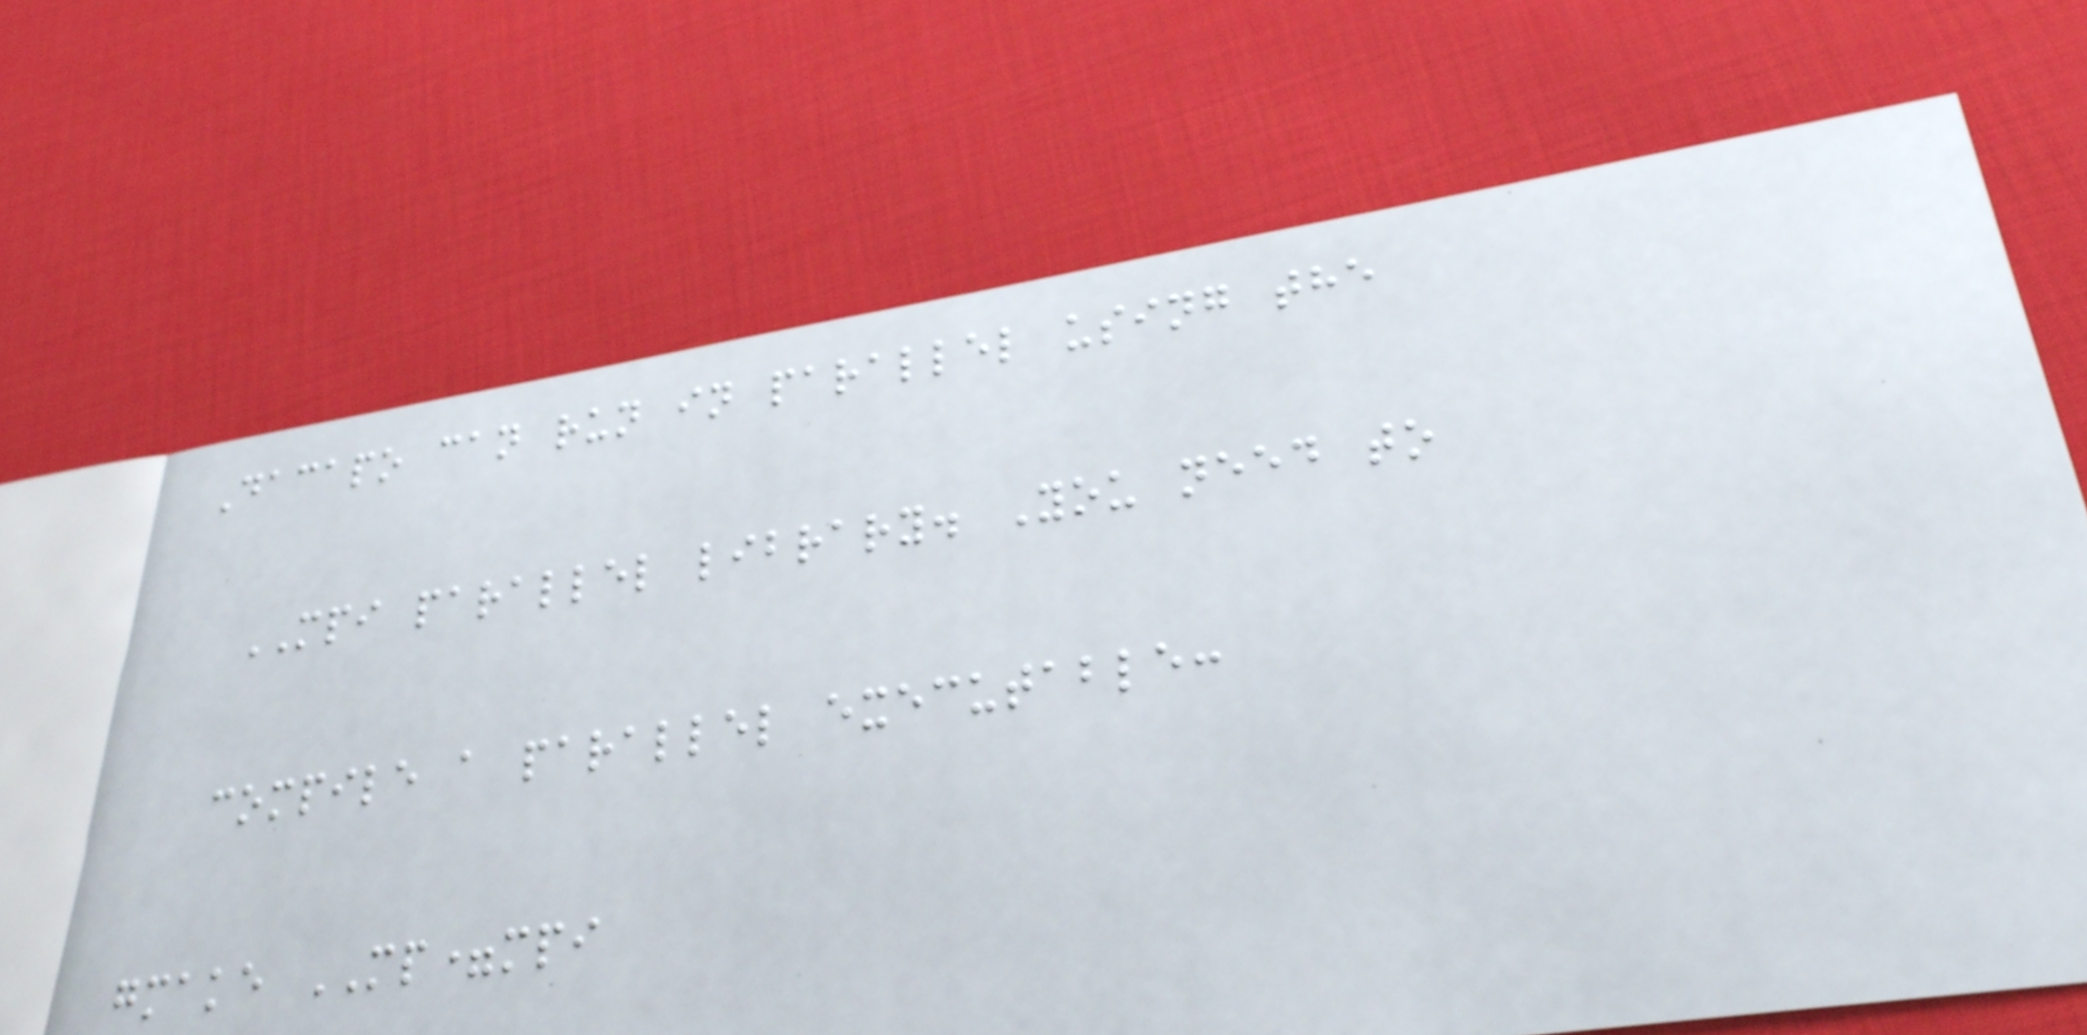Dacapo can run in parallel using the
MPI parallel library. You need to
compile a parallel executable:
gmake MP=mpi
